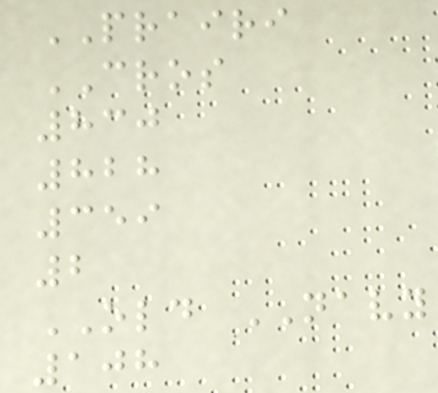PRAIRI
CROS
830
828
359
2
OLD NAVY
108
